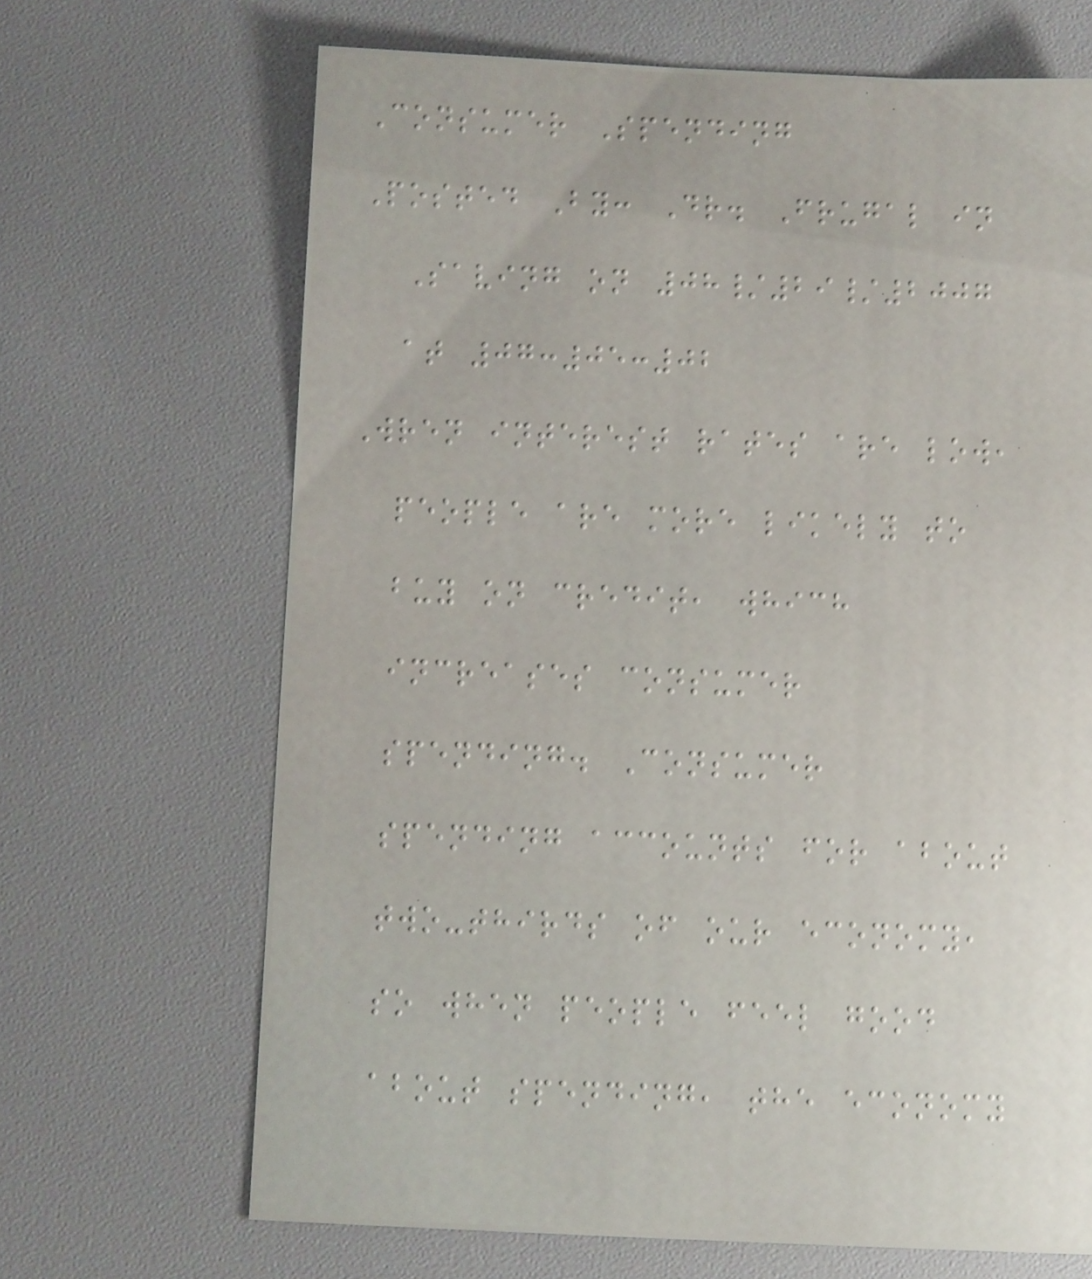Consumer Spending
Posted By: Dr. Frugal in
Saving on 08/29/2007
at 07:05:02
Wren interest rates are low,
people are more likely to
buy on credit, which
increases consumer
spending. Consumer
spending accounts for about
two-thirds of our economy,
so when people feel good
about spending, the economy
